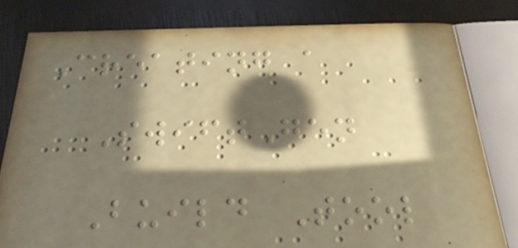Creating a
SwiftGen
Build Tool
